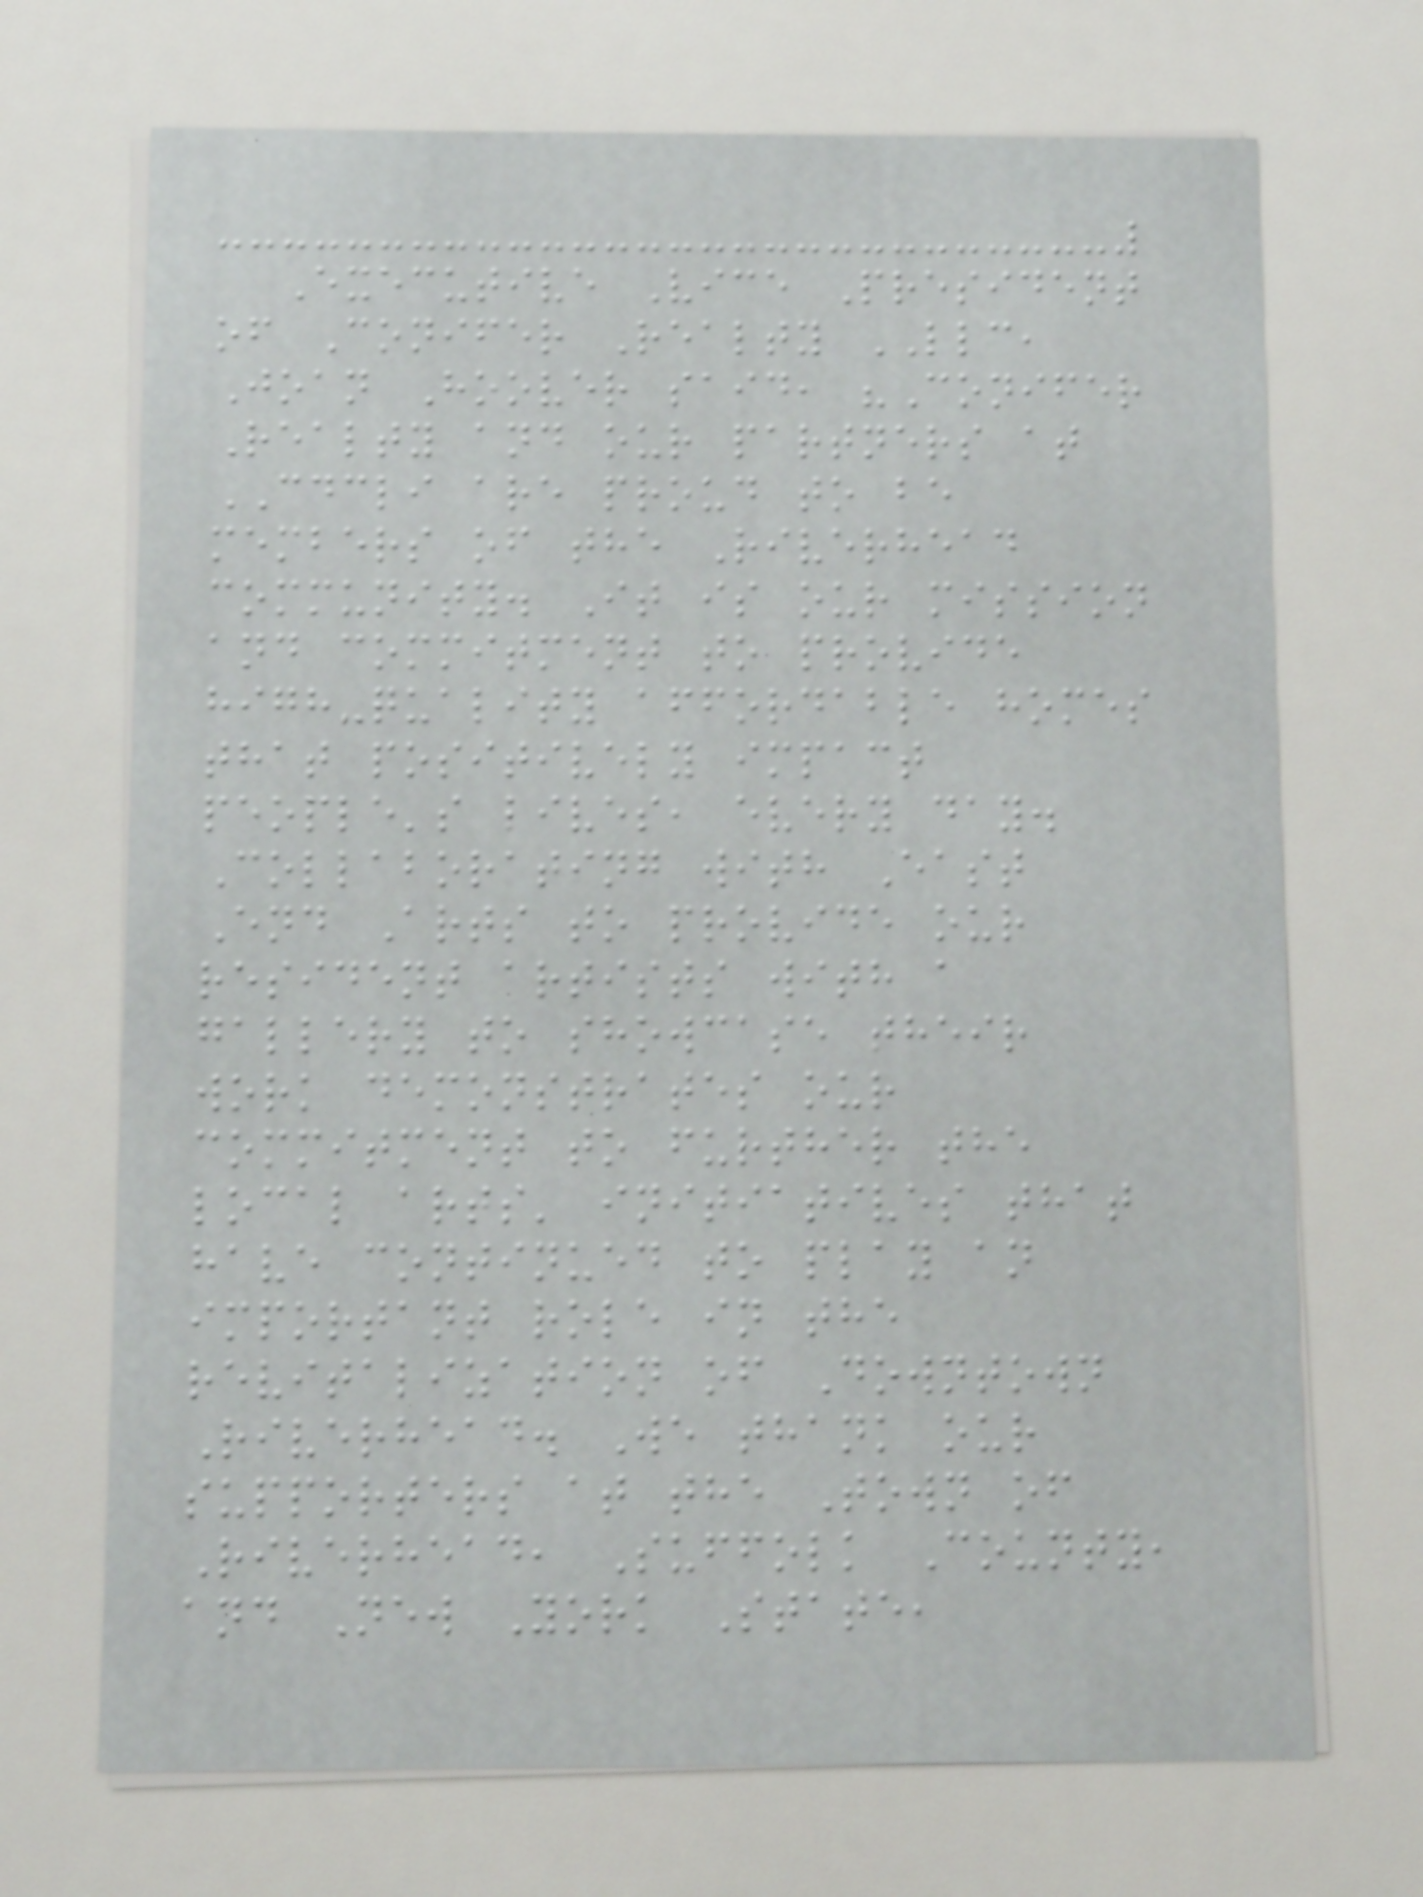Executive Vice President
of Conifer Realty LLC,
Joan Hoover said, "Conifer
Realty and our partners at
CDCLI are proud to be
members of the Riverhead
community. It is our mission
and commitment to provide
high-quality affordable homes
that positively impact
people's lives, every day.
Collaborating with East
End Arts to provide our
resident artists with a
gallery to showcase their
work demonstrates our
commitment to further the
local arts' initiatives that
have continued to play an
important role in the
revitalization of Downtown
Riverhead. We thank our
supporters at the Town of
Riverhead, Suffolk County,
and New York State,
